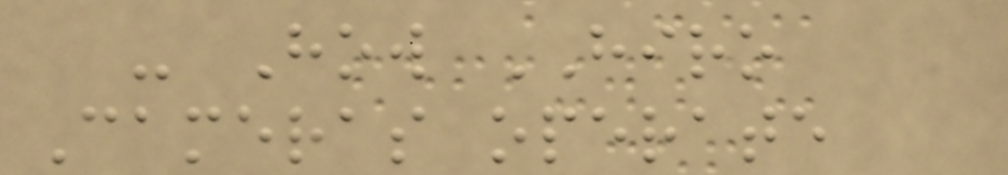- How HIRO
Cameras operate
